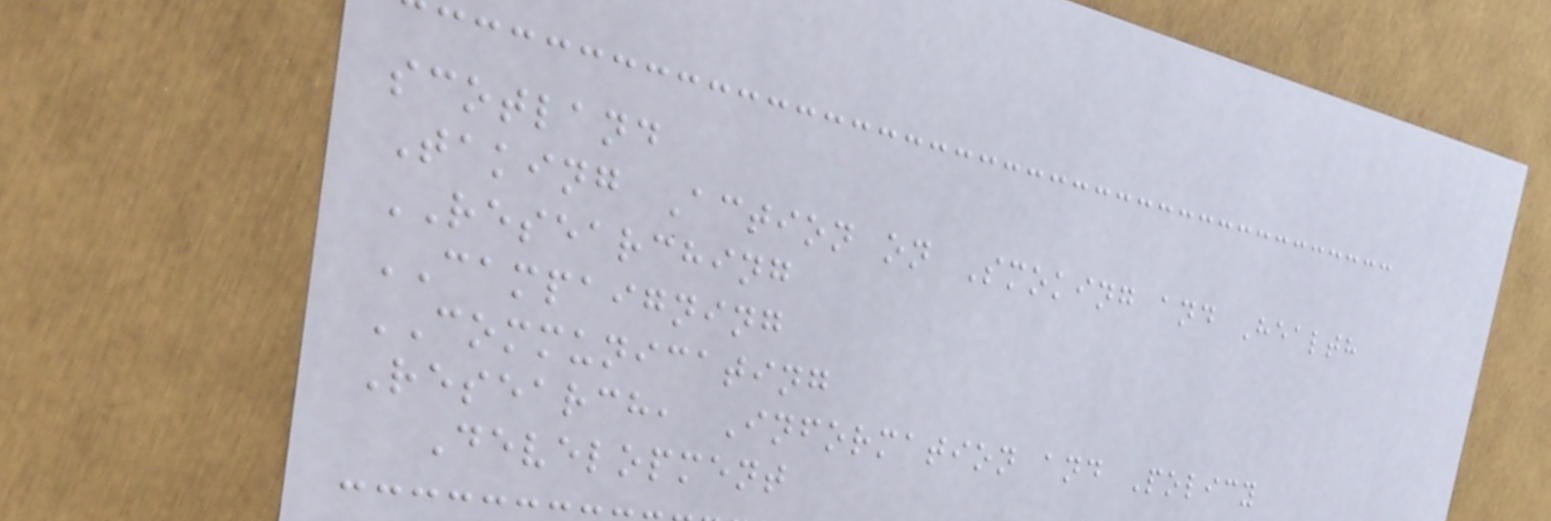scotland
Taking Action on Smoking and Health
RESEARCHING
CAMPAIGNING
COMMUNICATING
Research, Information and Policy
Development
